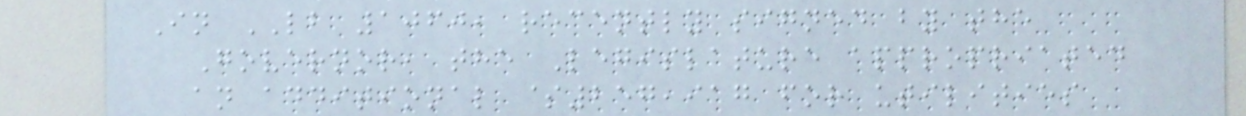In LB 1060, recently signed by the
Governor, the Legislature appropriated
an additional $257,917 for utilities
